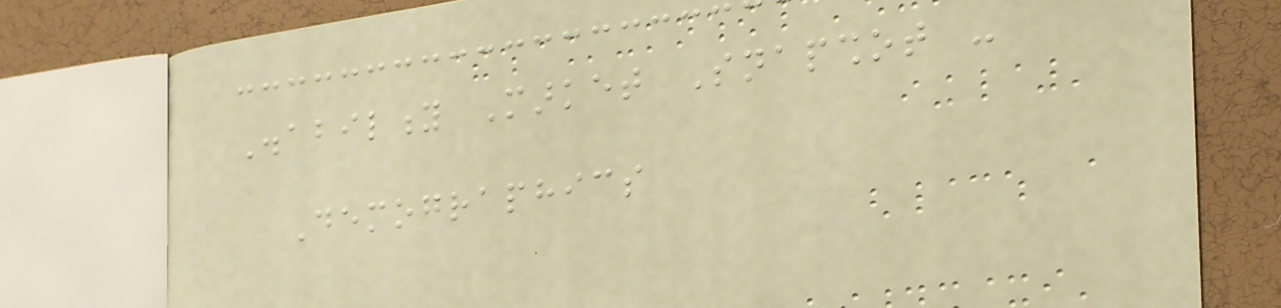Disability Market Snapshot -
Demographics
